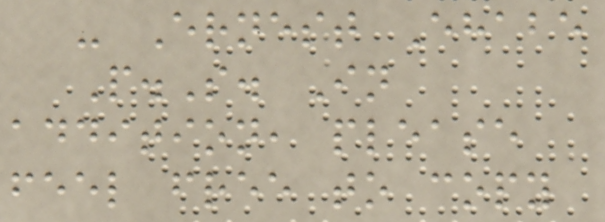- Ernest Ehabe
P.S. In
addition, please
feel free to copy
